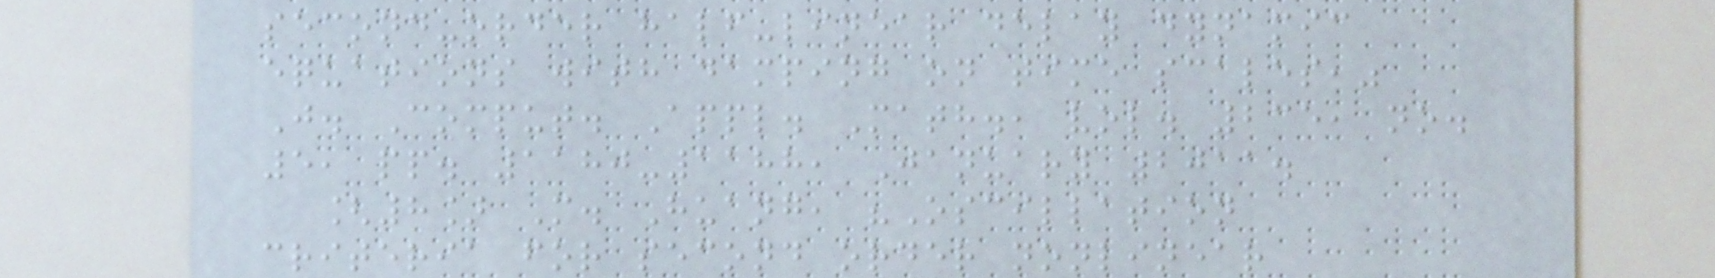second-order half-linear delay dynamic
equations with damping on time scales,"
J. Comput. Appl. Math., vol. 235, no.
5, pp. 1180-1188, January 2011.
[8] M. Huang, "Oscillation
criteria for second order nonlinear
